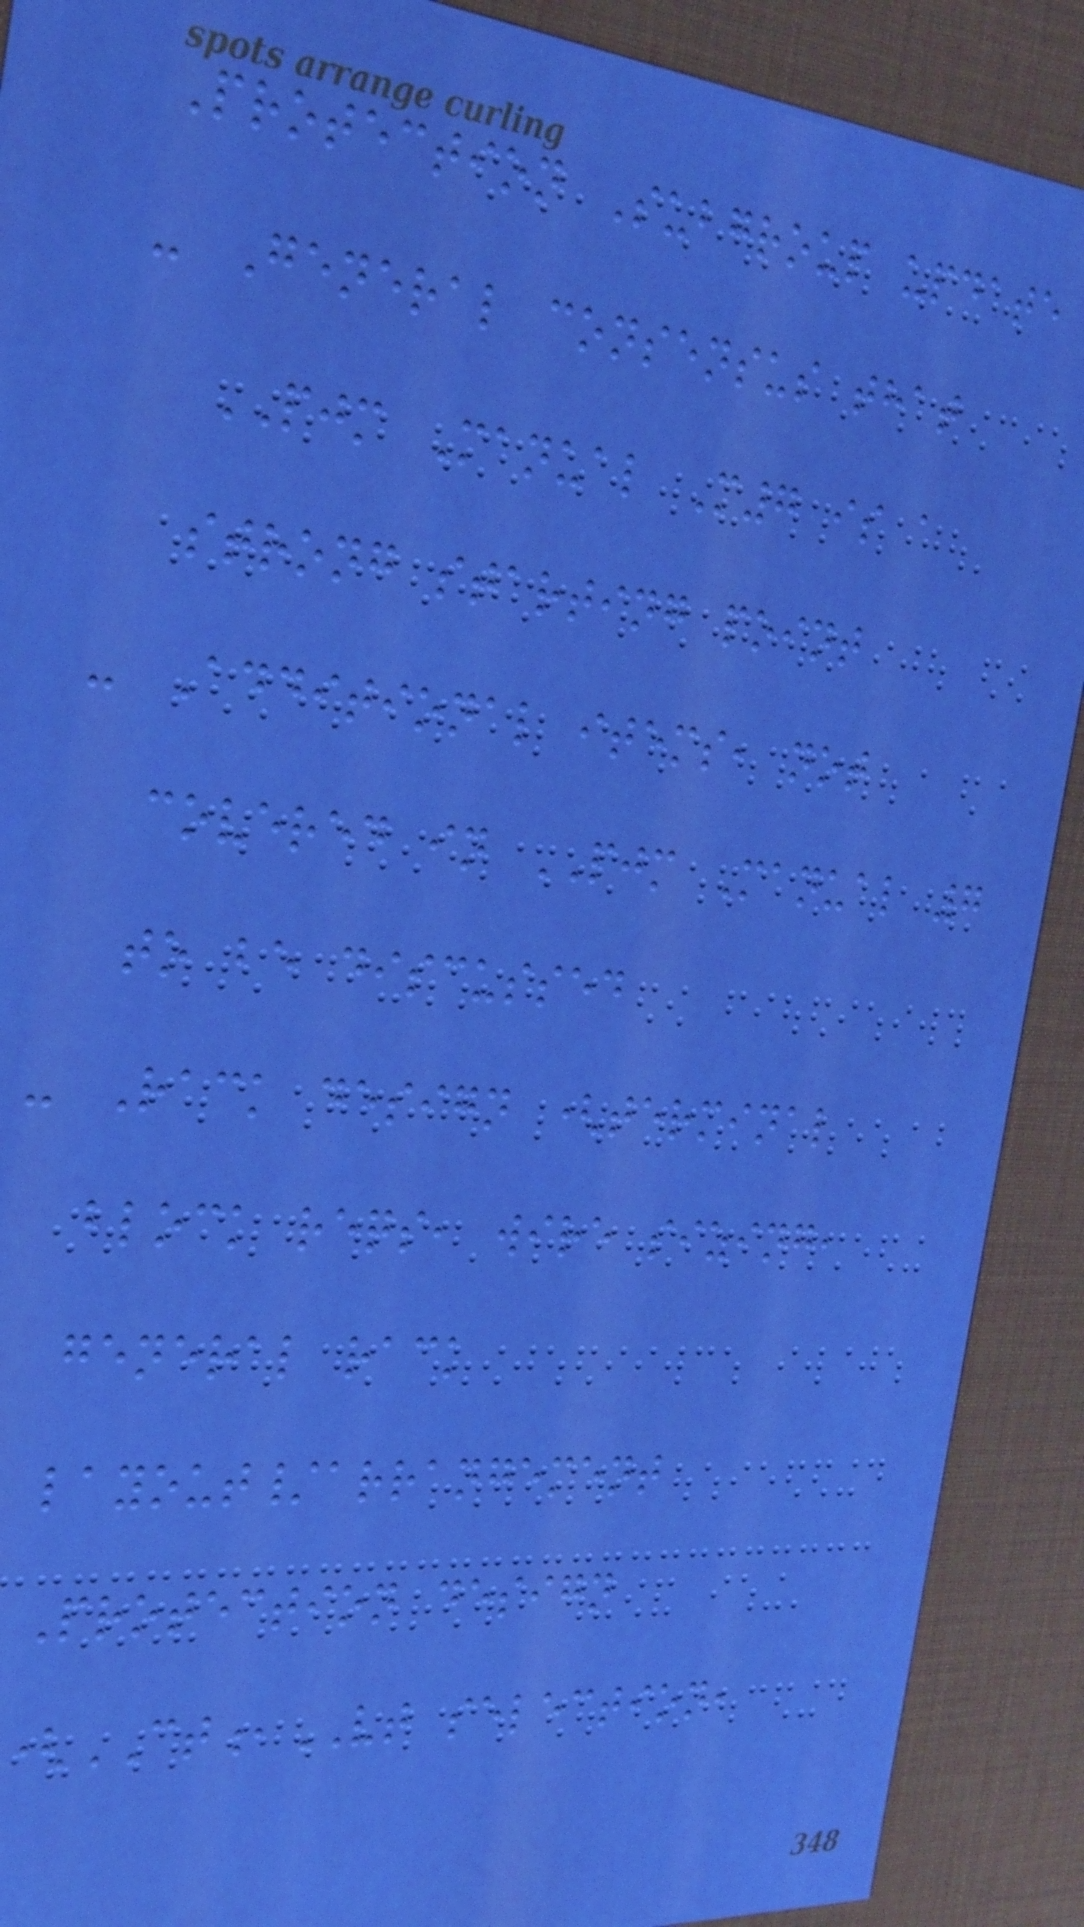Protection Subgroup update
- General consensus that
PJM Manual M7 is a
strong starting point
- Additional items, not
covered in PJM Manual 7
to be discussed
- Rack design (terminal
block reqs, wire sizing,
general rack
layout/arrangement
Protection design
CT,VT selection,
